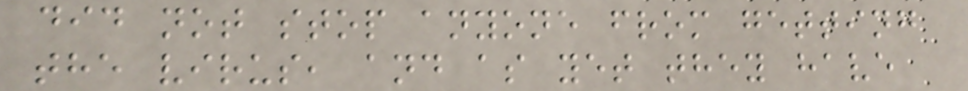did not stop anyone from getting
the virus, and as yet they have
